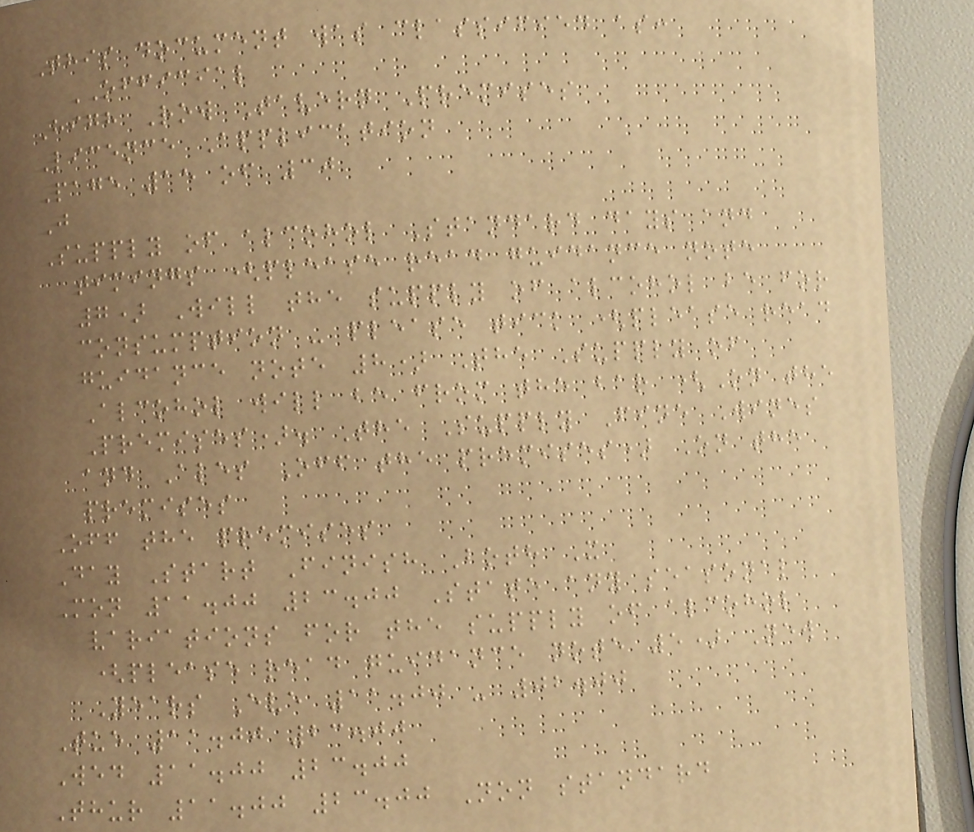This document was classified as:
OFFICIAL
High Row Tavern Premises
Licence Application
Page 15 of 30
J
Supply of alcohol Standard days and
timings (please read guidance note
7) Will the supply of alcohol be for
consumption - please tick (please read
guidance note 8) The Supply of
Alcohol will be from the bar (On the
Premises). The Supply Fine Wines
and Ales Off the premises) On the
premises
Off the premises
Day Start Finish Both X
Mon 11.00 23.00 State any seasonal
variations for the supply of alcohol
(please read guidance note 5) New
Years Eve 11.00 - 02.00
Tue 11.00 23.00
Wed 11.00 23.00
Thur 11.00 23.00 Non standard
